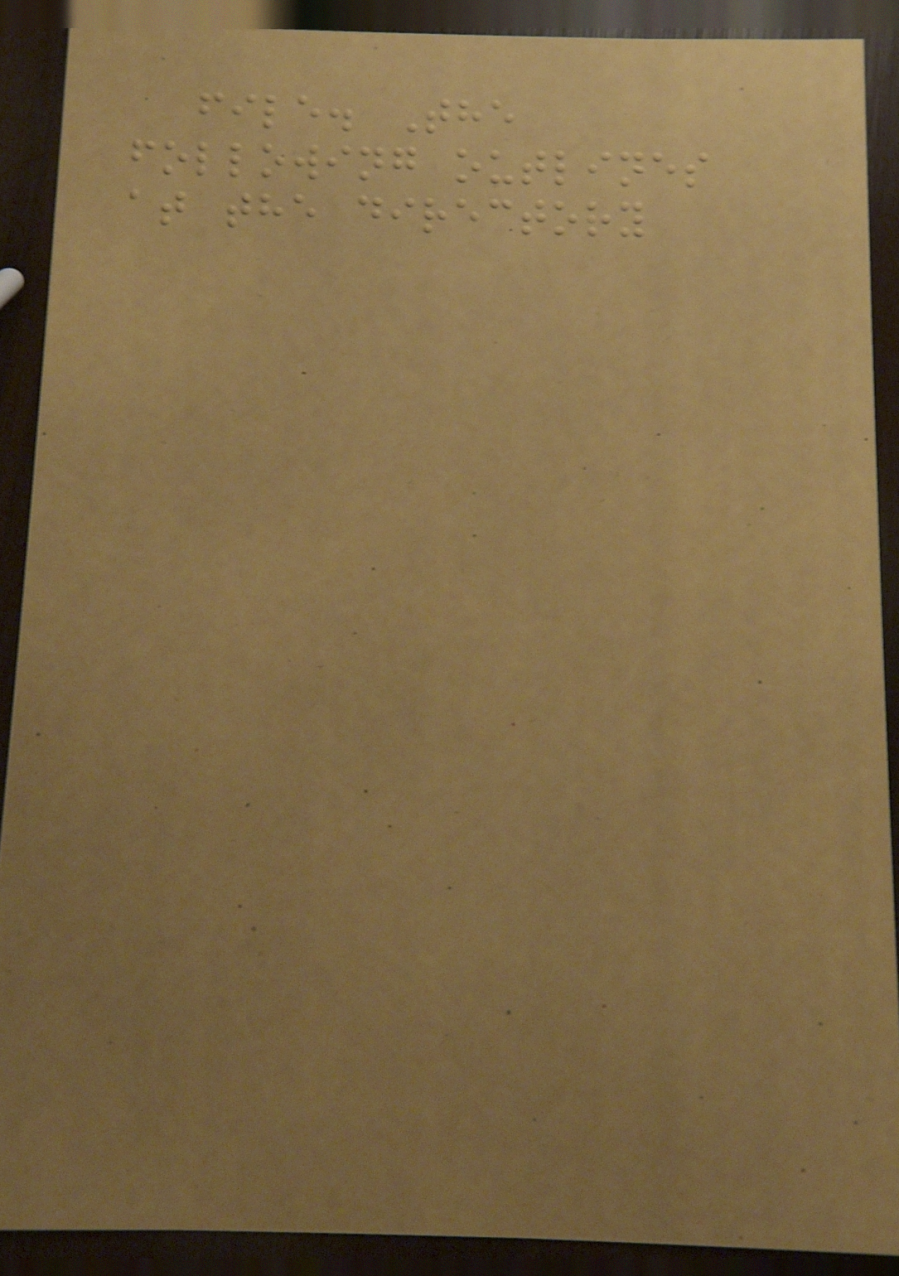file. The
following outlines
at the directory
